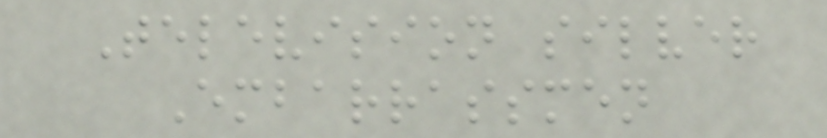Television silver
Embarrassmen
